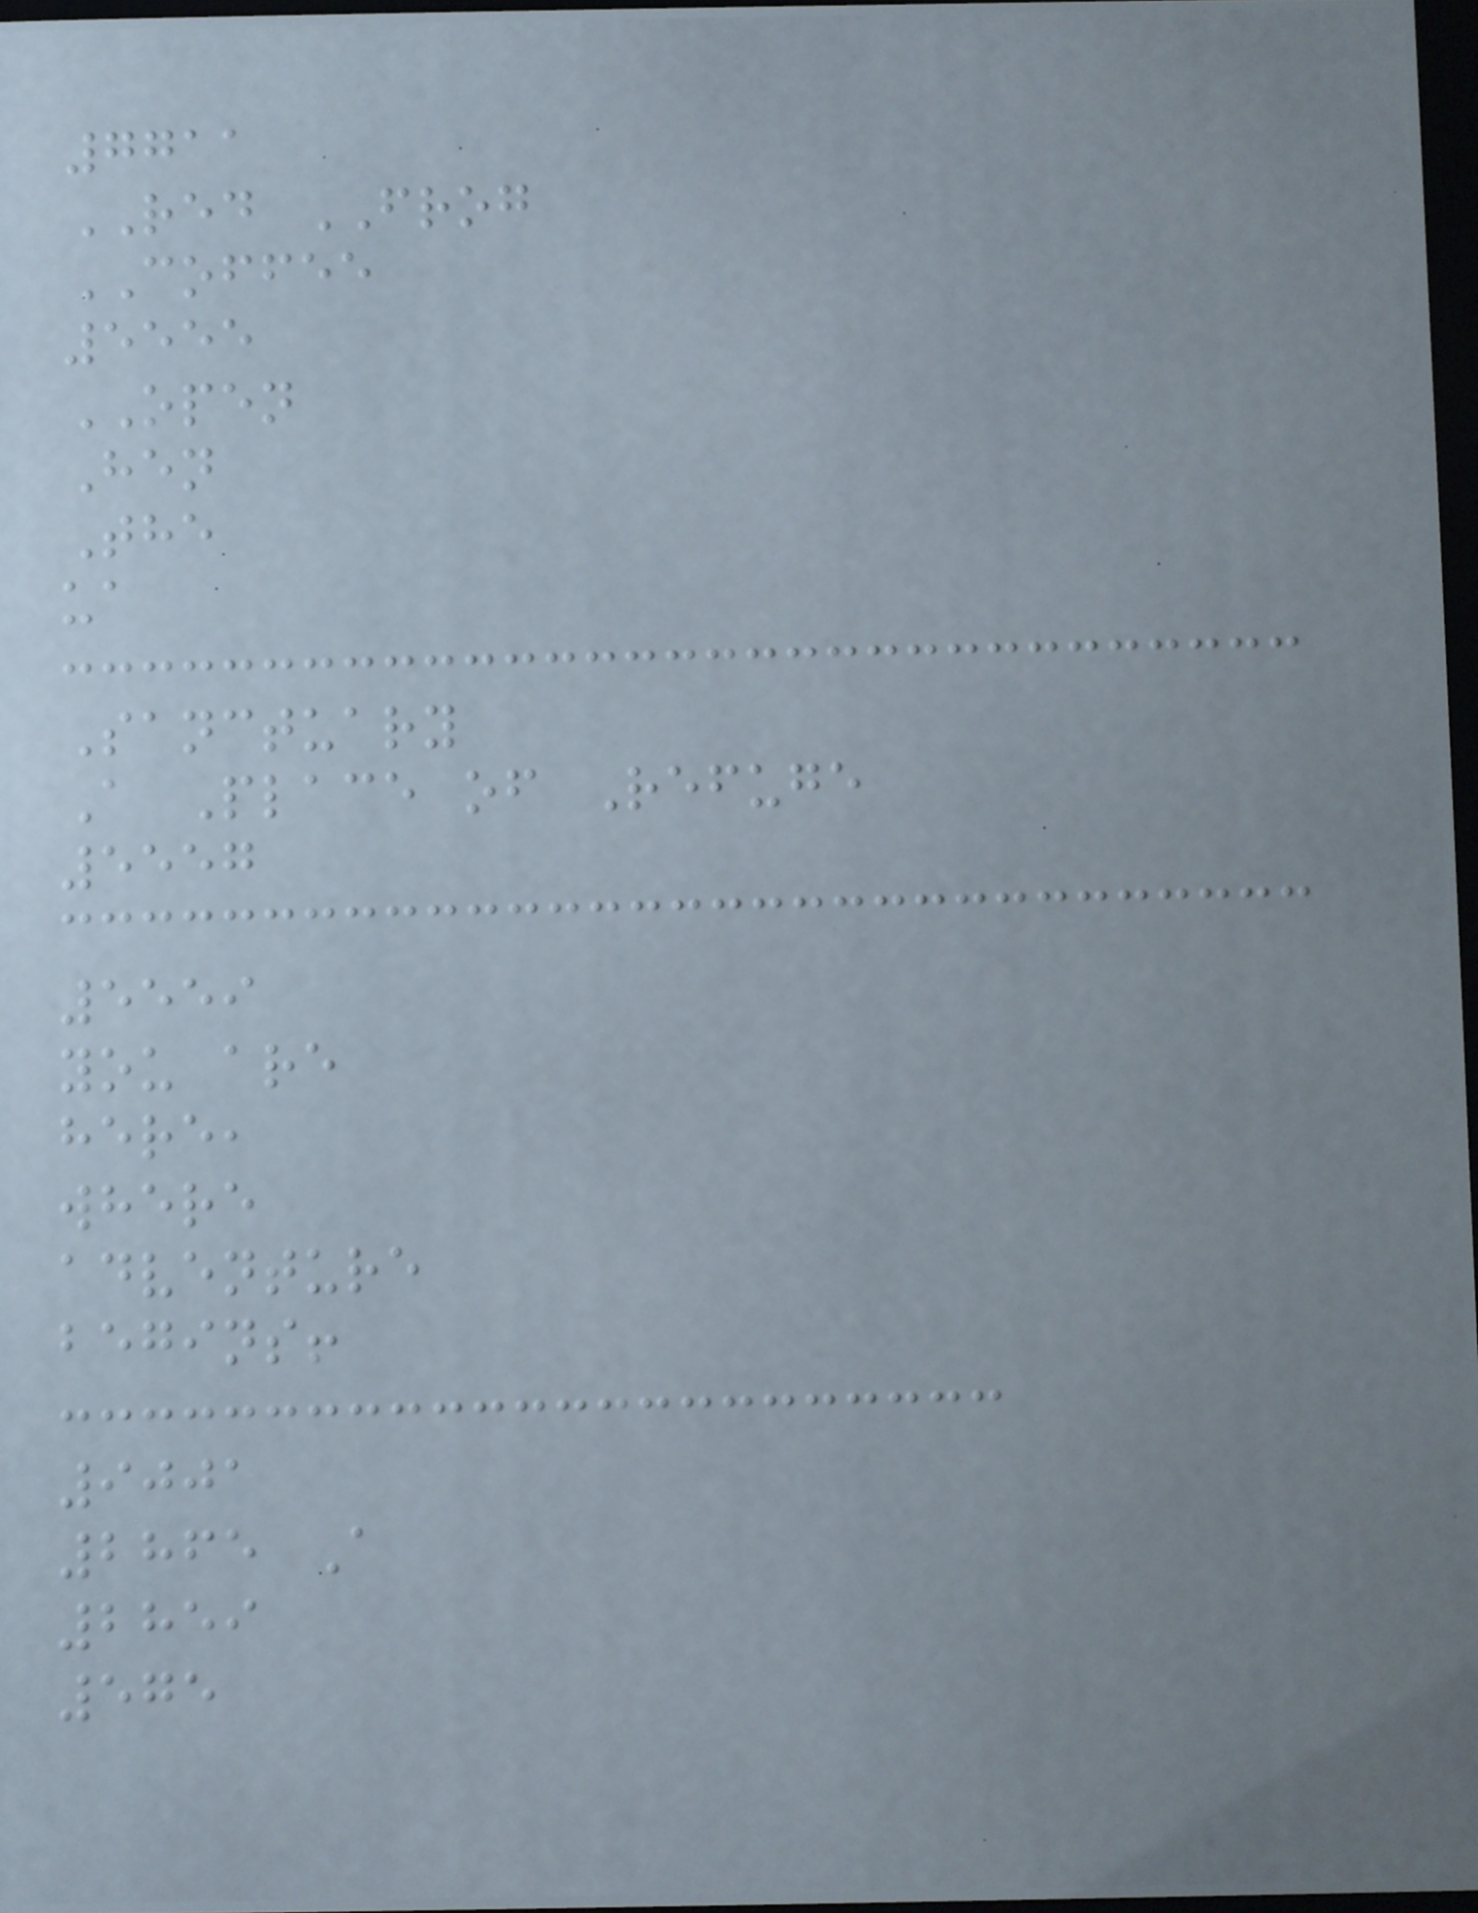7711
RED FROG
COFFEE
5555
OPEN
Hen
The
ua
Sanctuary
A Place of Refuge
5557
5559
you are
here,
where
adventure
begins!
9001
2865 A
2859
575
